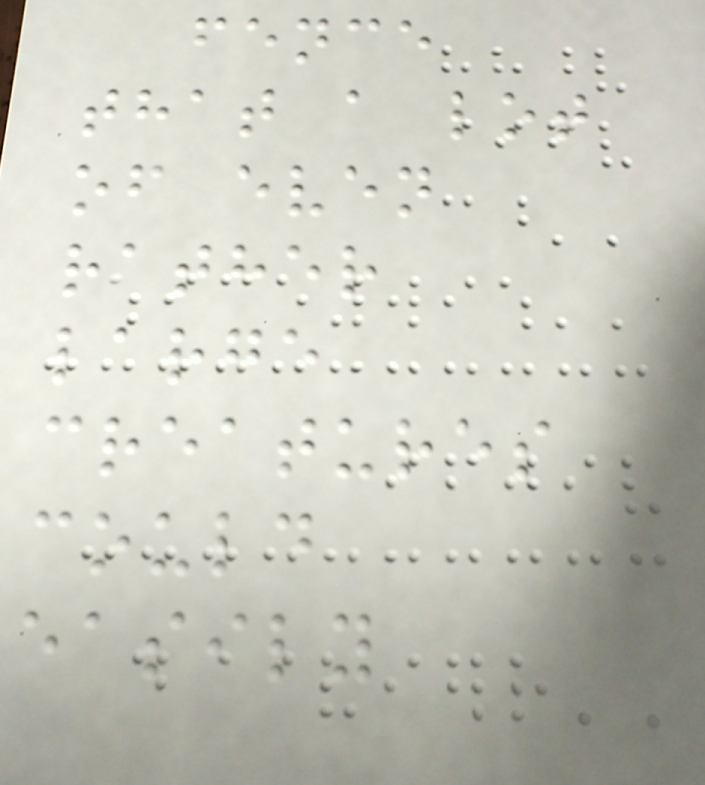fence
that a lot
of even
rather
large
creatures
could
easily
